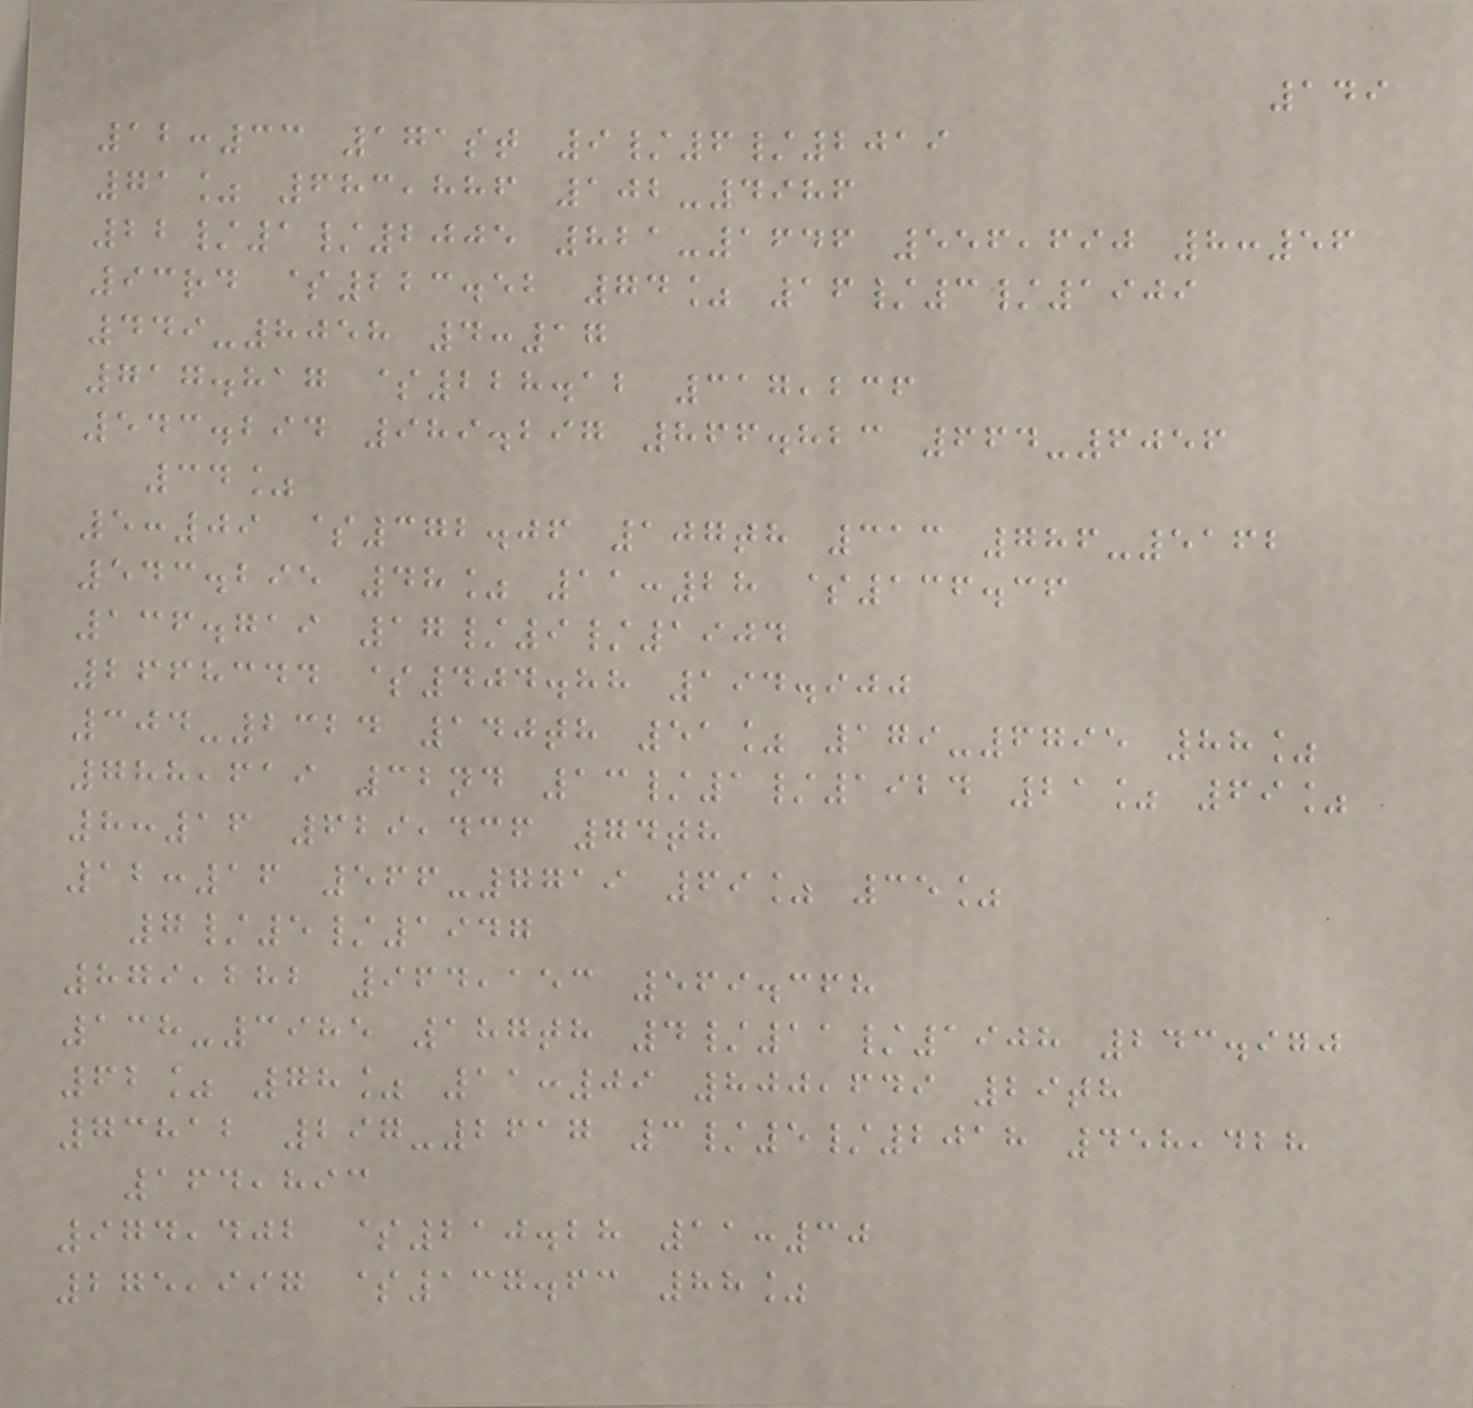149
12:33 171st 9/6/2019
71% 683,886 102-4986
22/1/2005 821-1646 556,690 8:56
93rd $223.52 74% 16/3/1909
449-8058 4:17
717.817 $228.12 317,236
543.294 989.297 866.823 664-6056
34%
5:09 $372.06 107th 313 786-5162
543.295 48% 11:28 $136.36
136.719 17/9/1904
2668344 $404.88 194.900
304-2324 140th 51% 179-6795 88%
788,619 32nd 13/1/1924 21% 69%
8:16 629,436 74th
12:16 566-7719 69% 35%
7/5/1947
879,282 964,153 569.368
138-3985 187th 4/11/1908 243.970
62% 78% 11:09 800,649 29th
73812 297-2617 3/5/2018 458,428
164,893
974,402 $210.28 11:30
275,997 $137.63 88%
